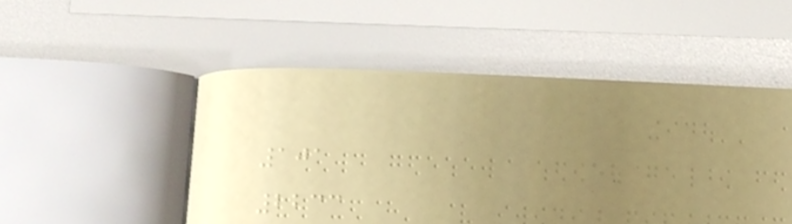101
2233
